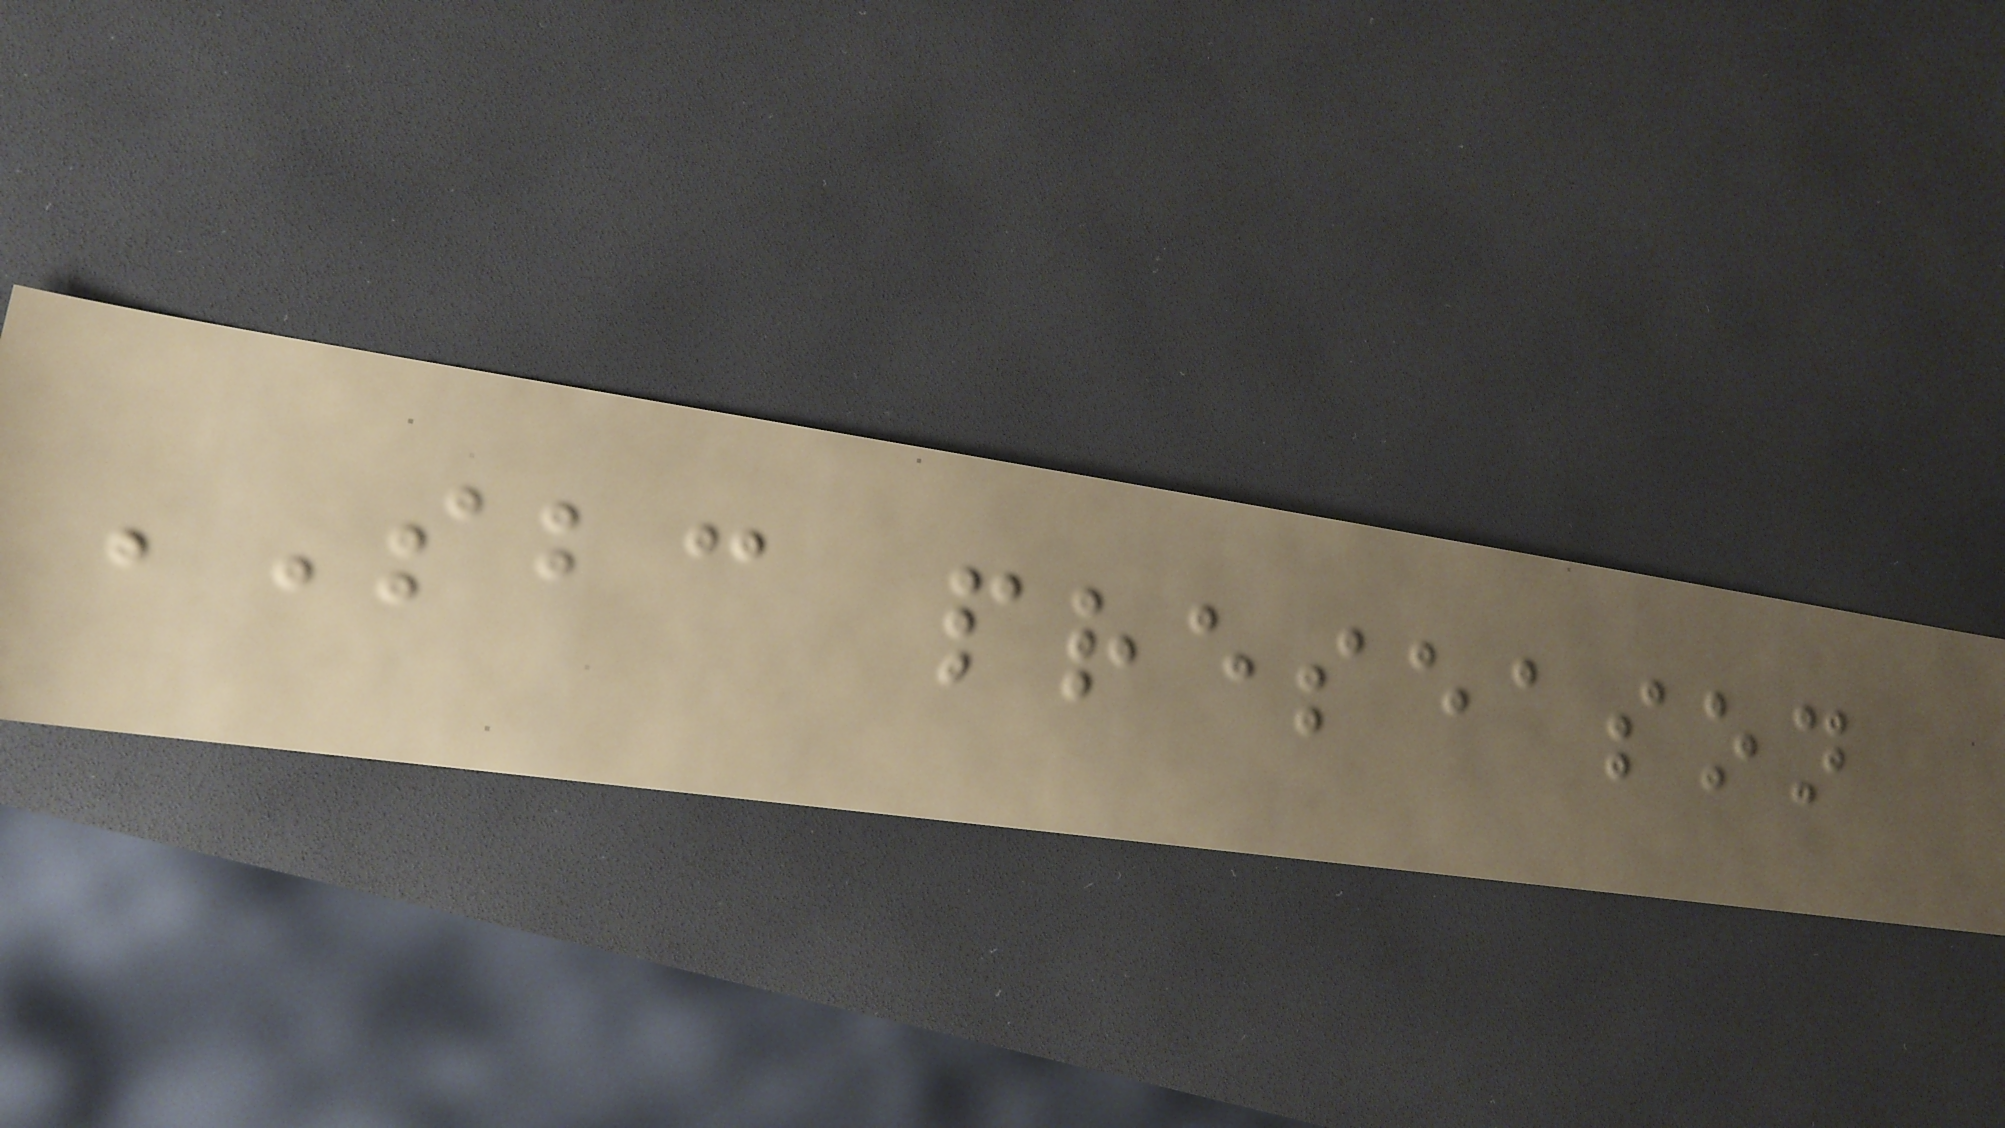SBC preseason
